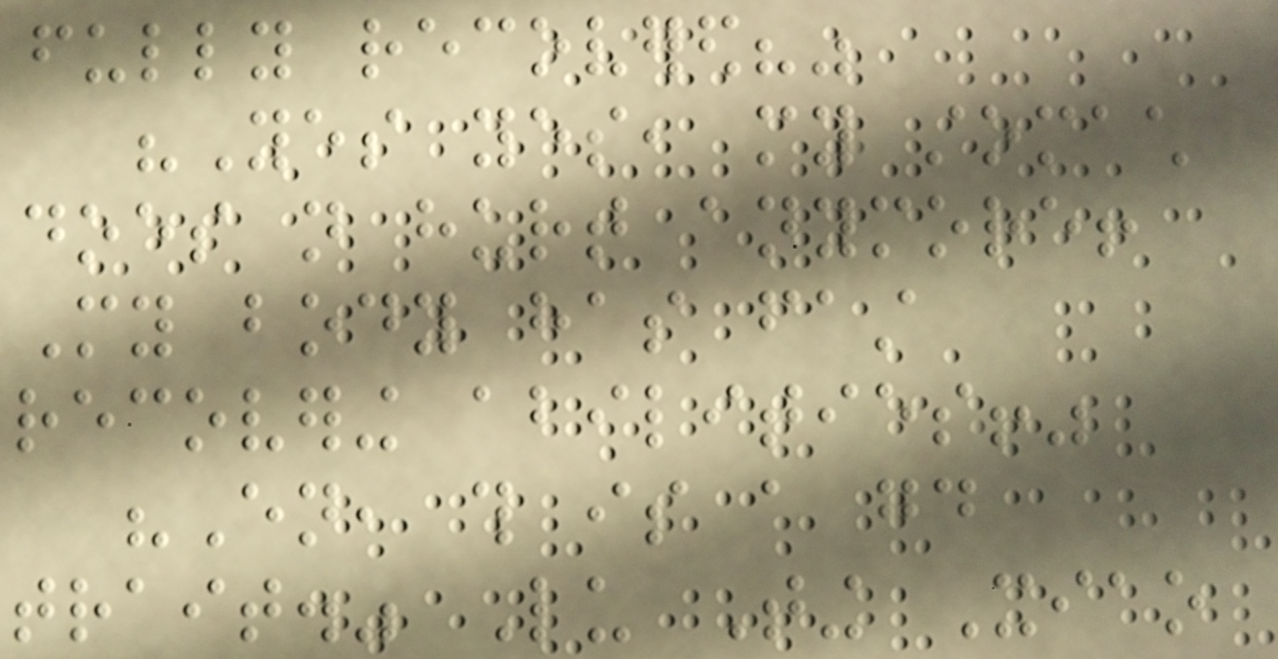fully recovered?"
"Yes yes, my stomach
does not hurt anymore!
My body has fast
recovering abilities!"
"En, this is a good
trait." Lu Ting Xiao
